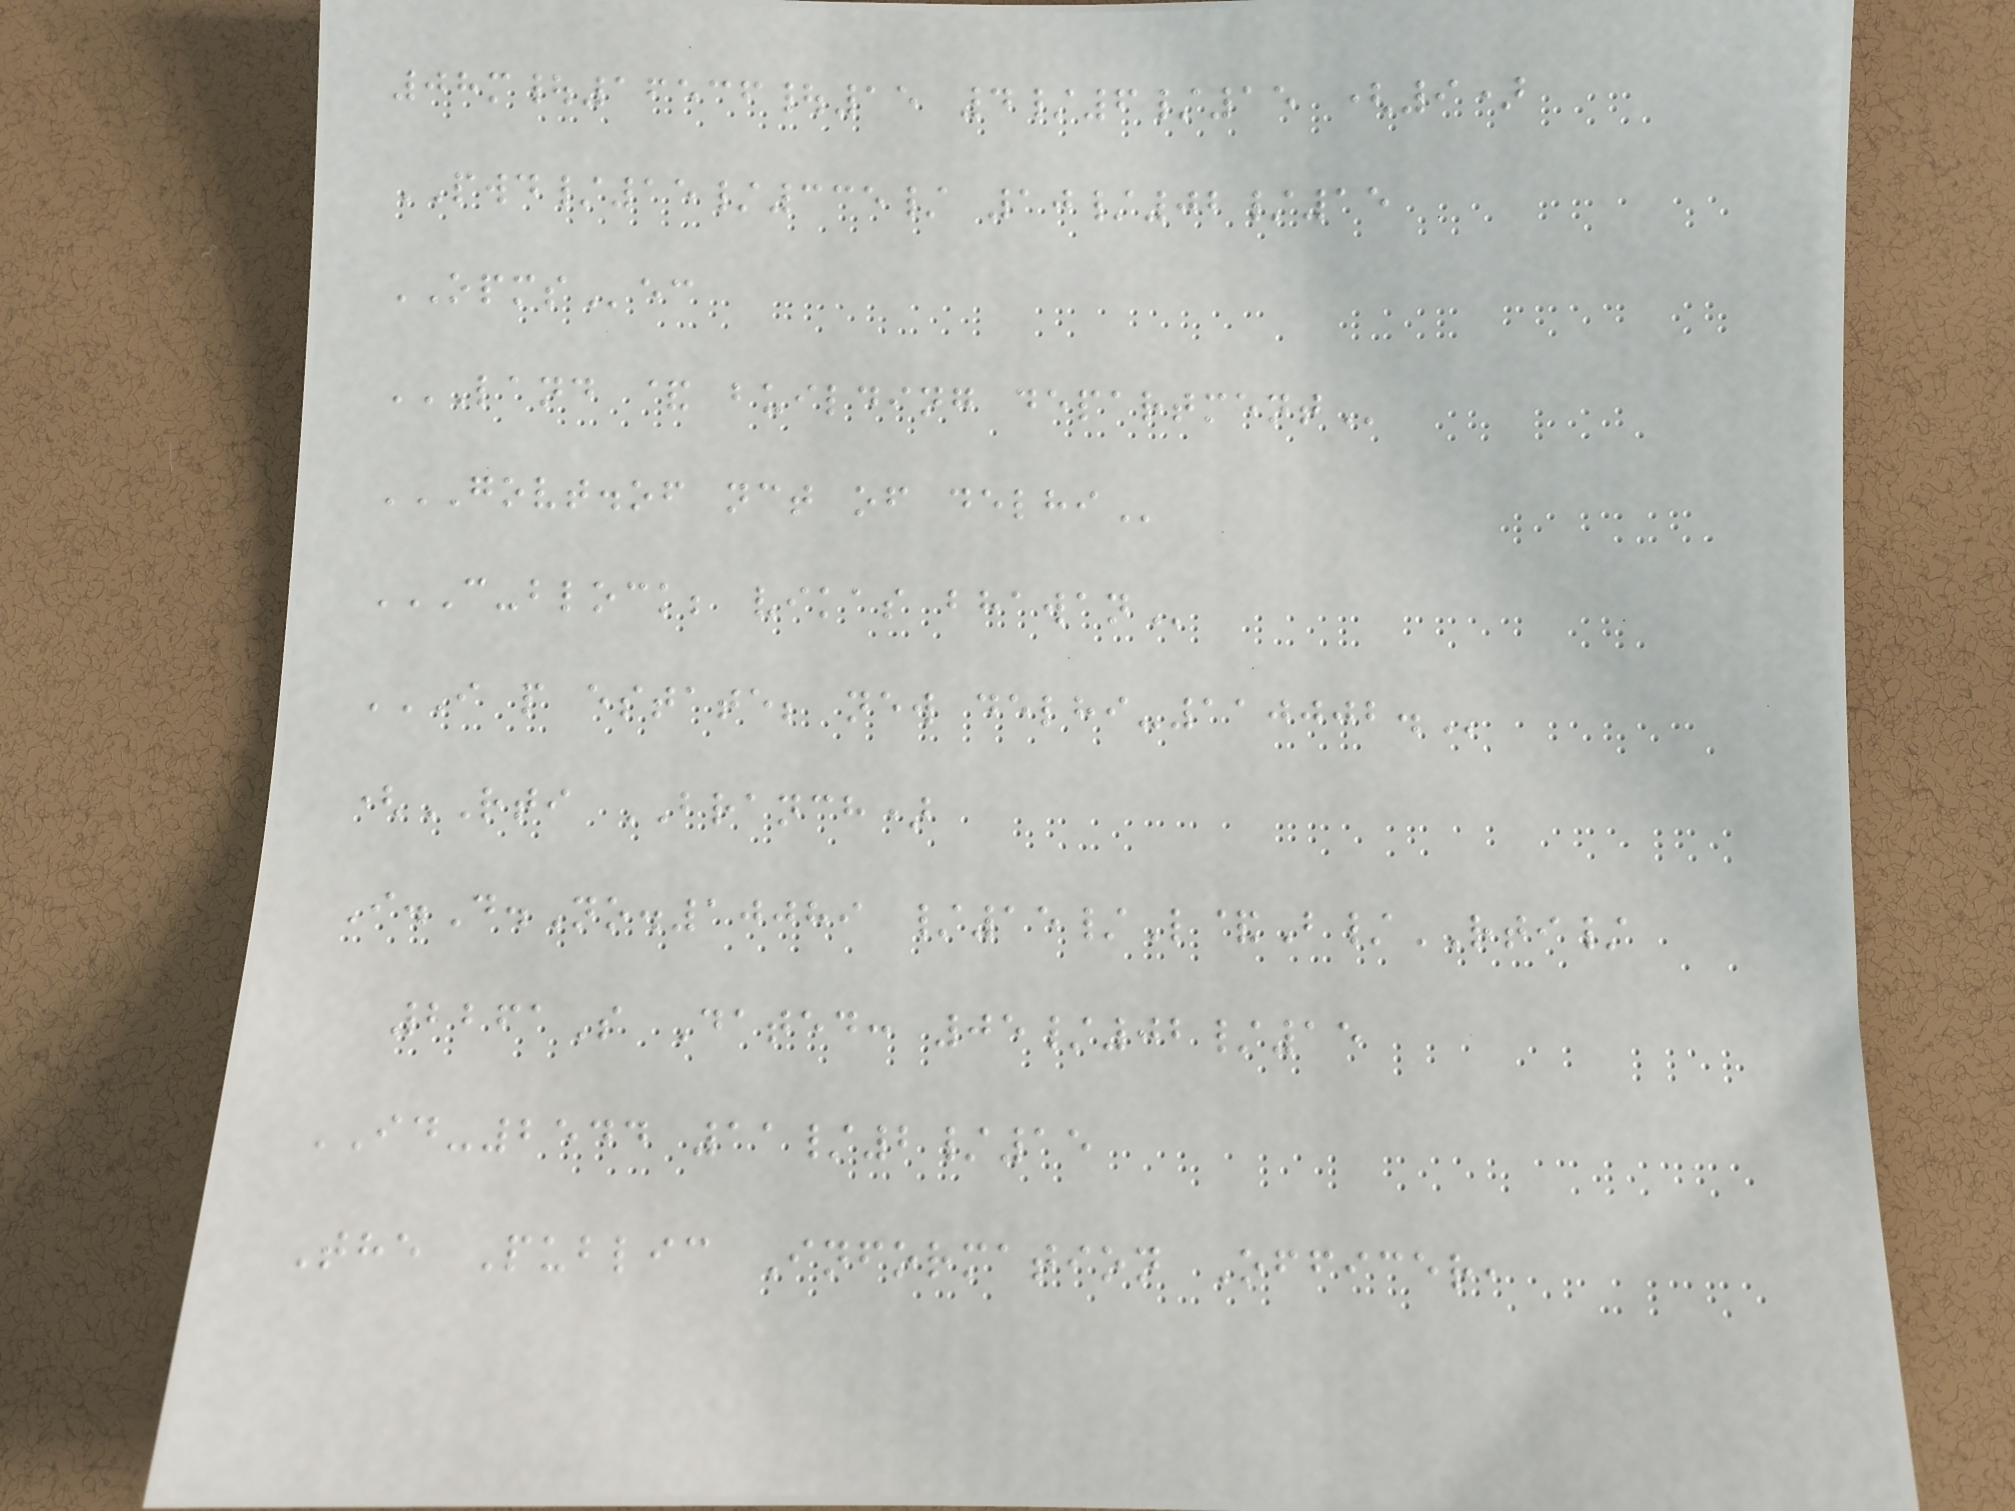08m|16536|15 4/6/15 (9)
PWD/15/335/ 10/02/15
OPMSec
LAND & BUILDING DEPARTMENT
GOVT.OF NCT OF DELHI
C-BLOCK; VIKAS BHAWAN
I P ESTATE; NEW DELHI-110002.
(RTI BRANCH)
I.D.No.10089 /15/L&B/RTI/
2261S Dated: 05/02/15
ID-2544 11/2/15
The Public Information Officer,
